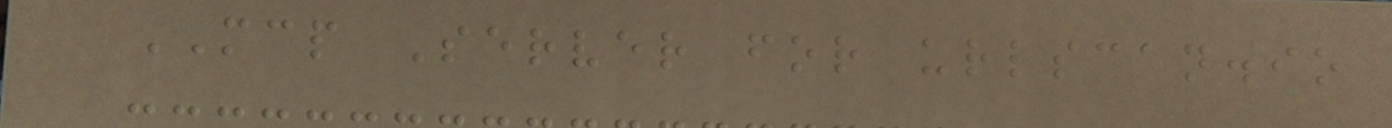MCP Server for urlscan.io
